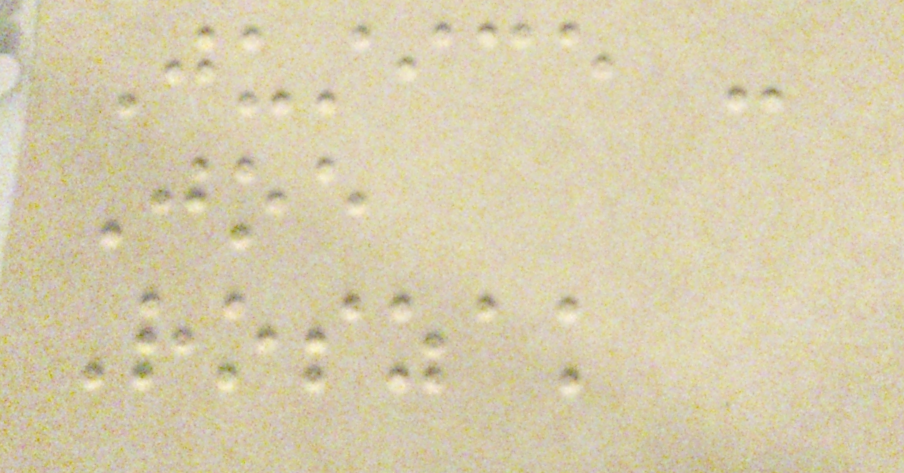Justice -
Joe
Roszak
